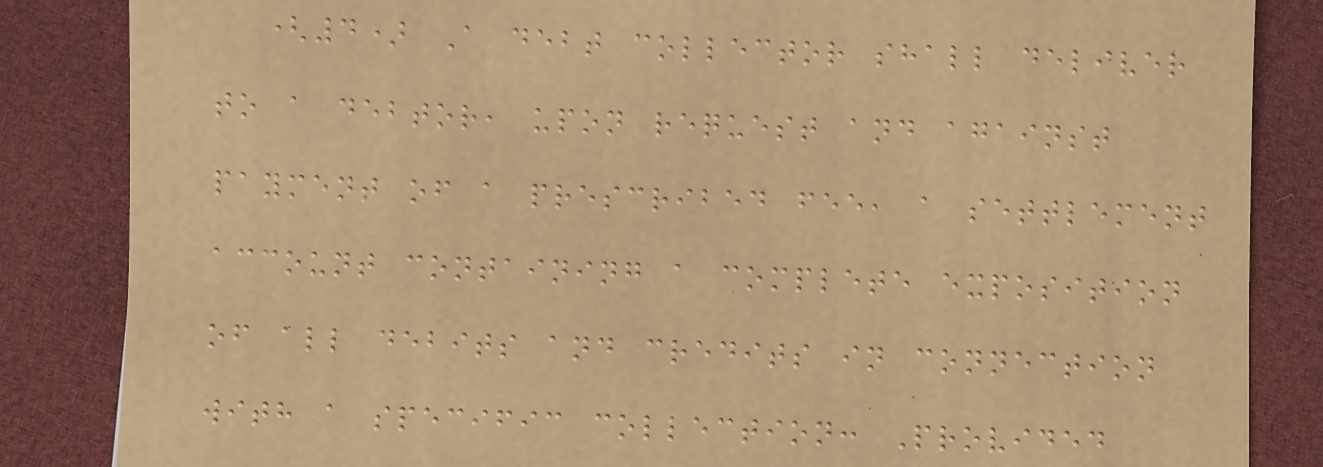(4) A debt collector shall deliver
to a debtor, upon request and against
payment of a prescribed fee, a settlement
account containing a complete exposition
of all debits and credits in connection
with a specific collection: Provided
